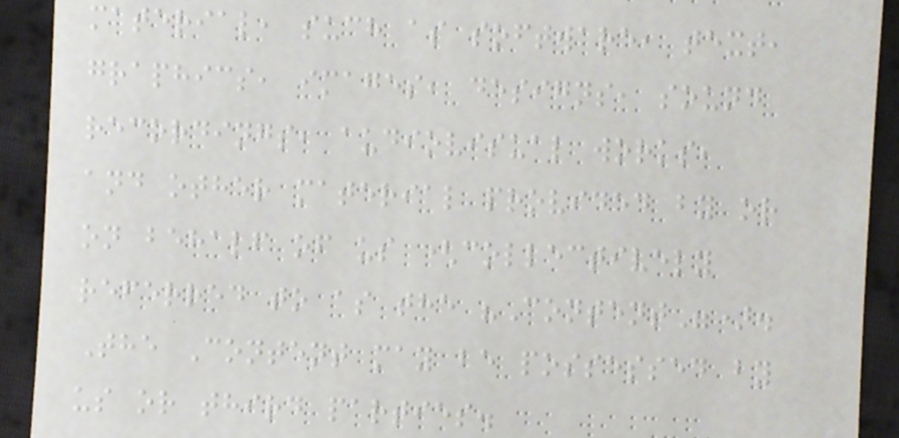material, such as software, text,
graphics, images, designs, sound
recordings, audiovisual works,
and other material provided by or
on behalf of us (collectively
referred to as the "Content").
The Content may be possessed by
us or third parties.
